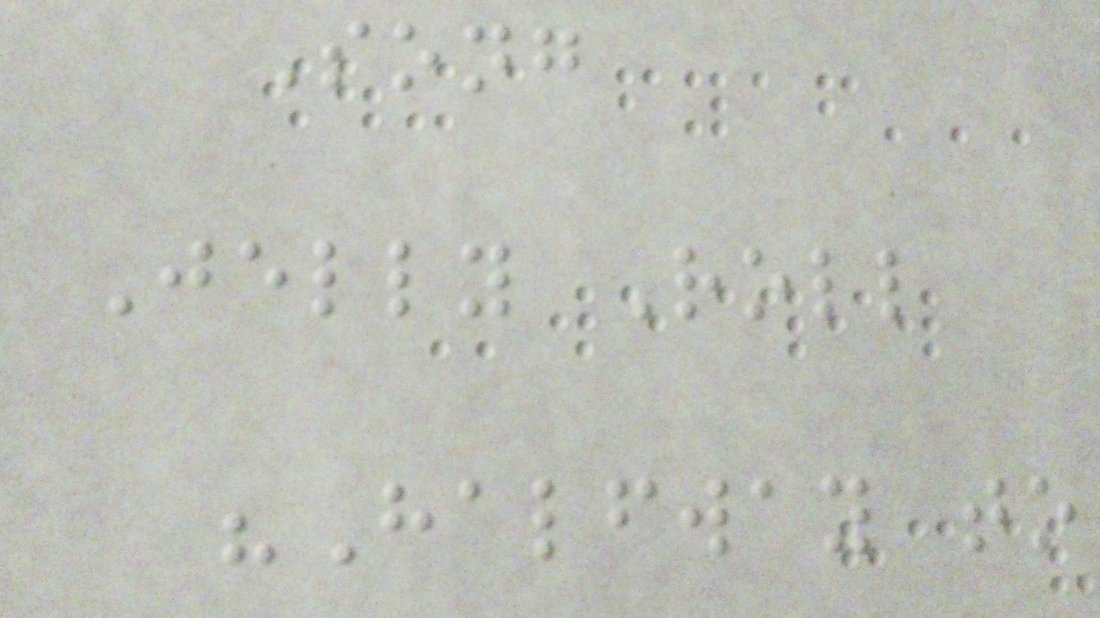Song
Jelly Roll
"Halfway to
